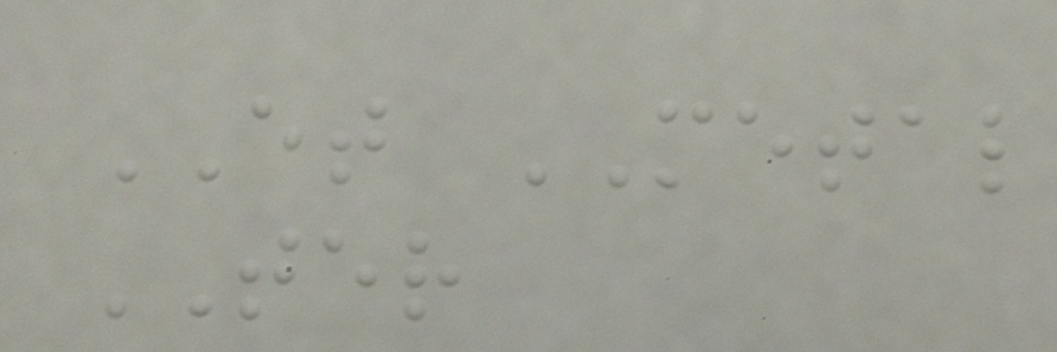ET METAL
TER
